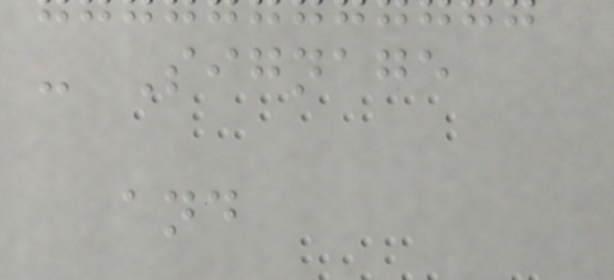- Signage
and
